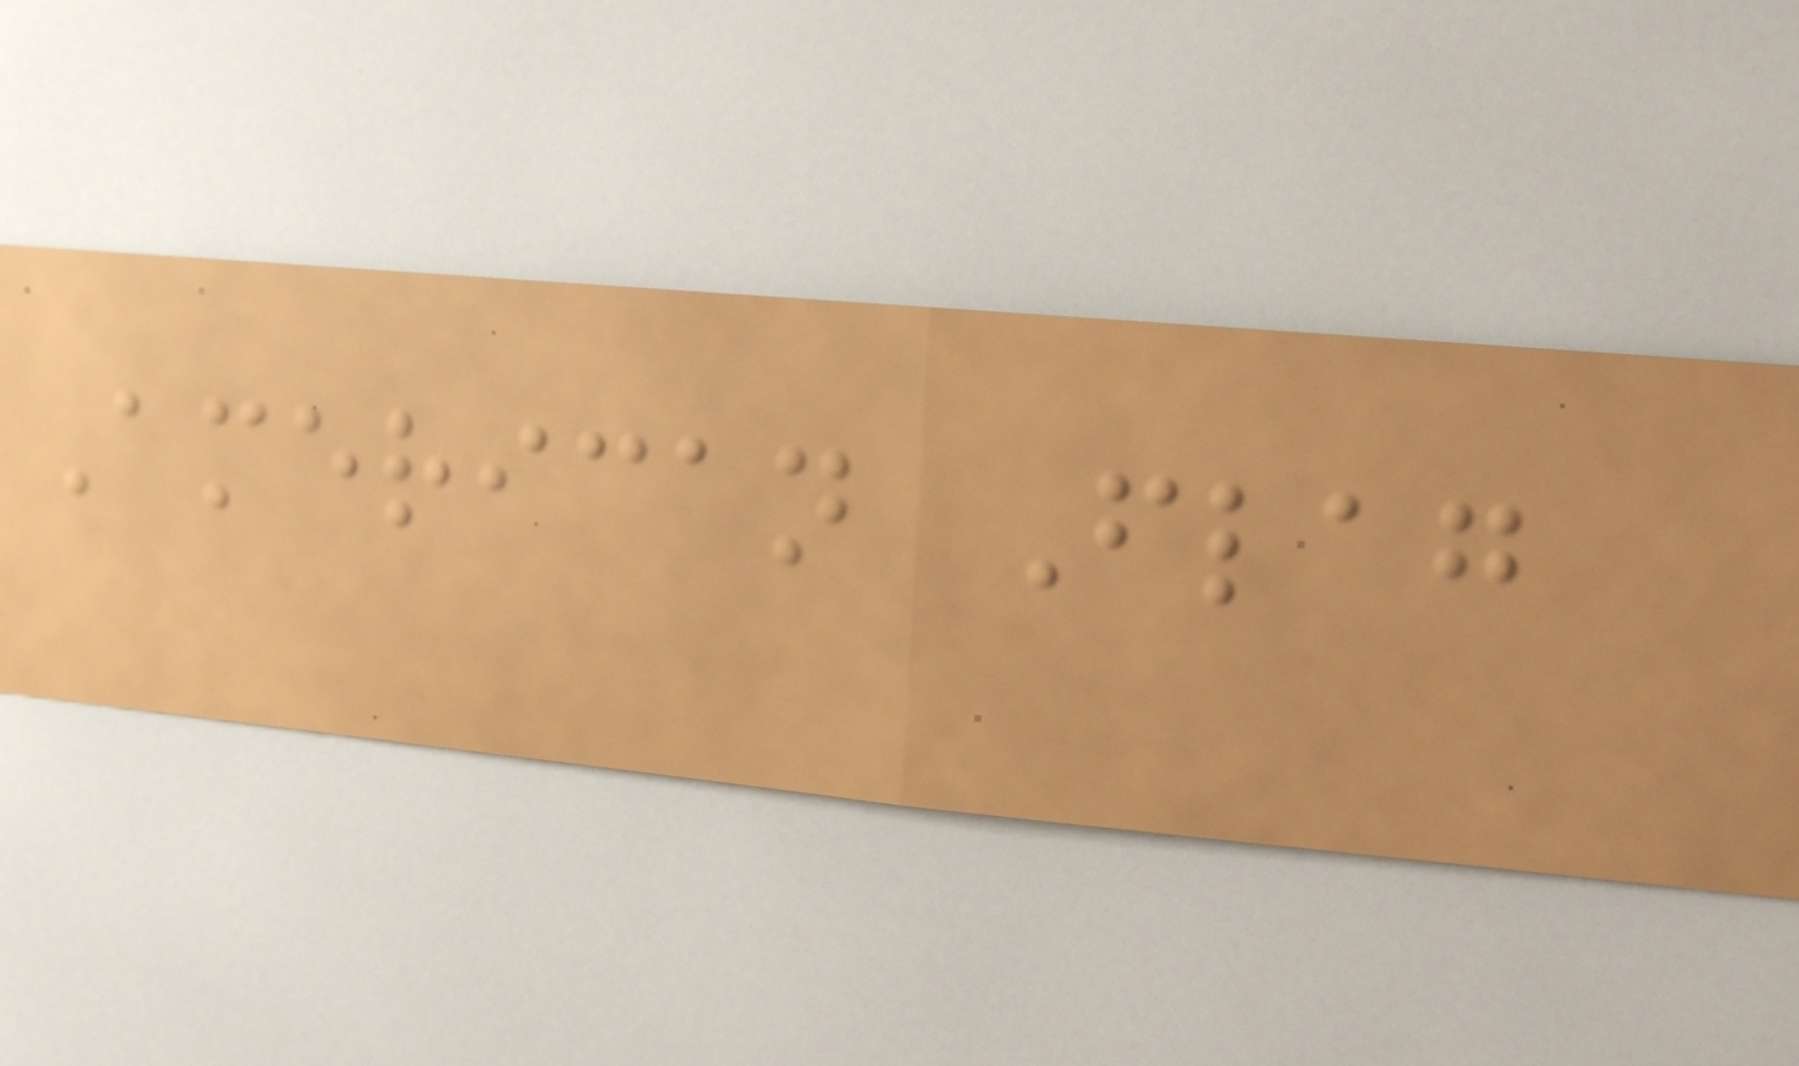American Flag
